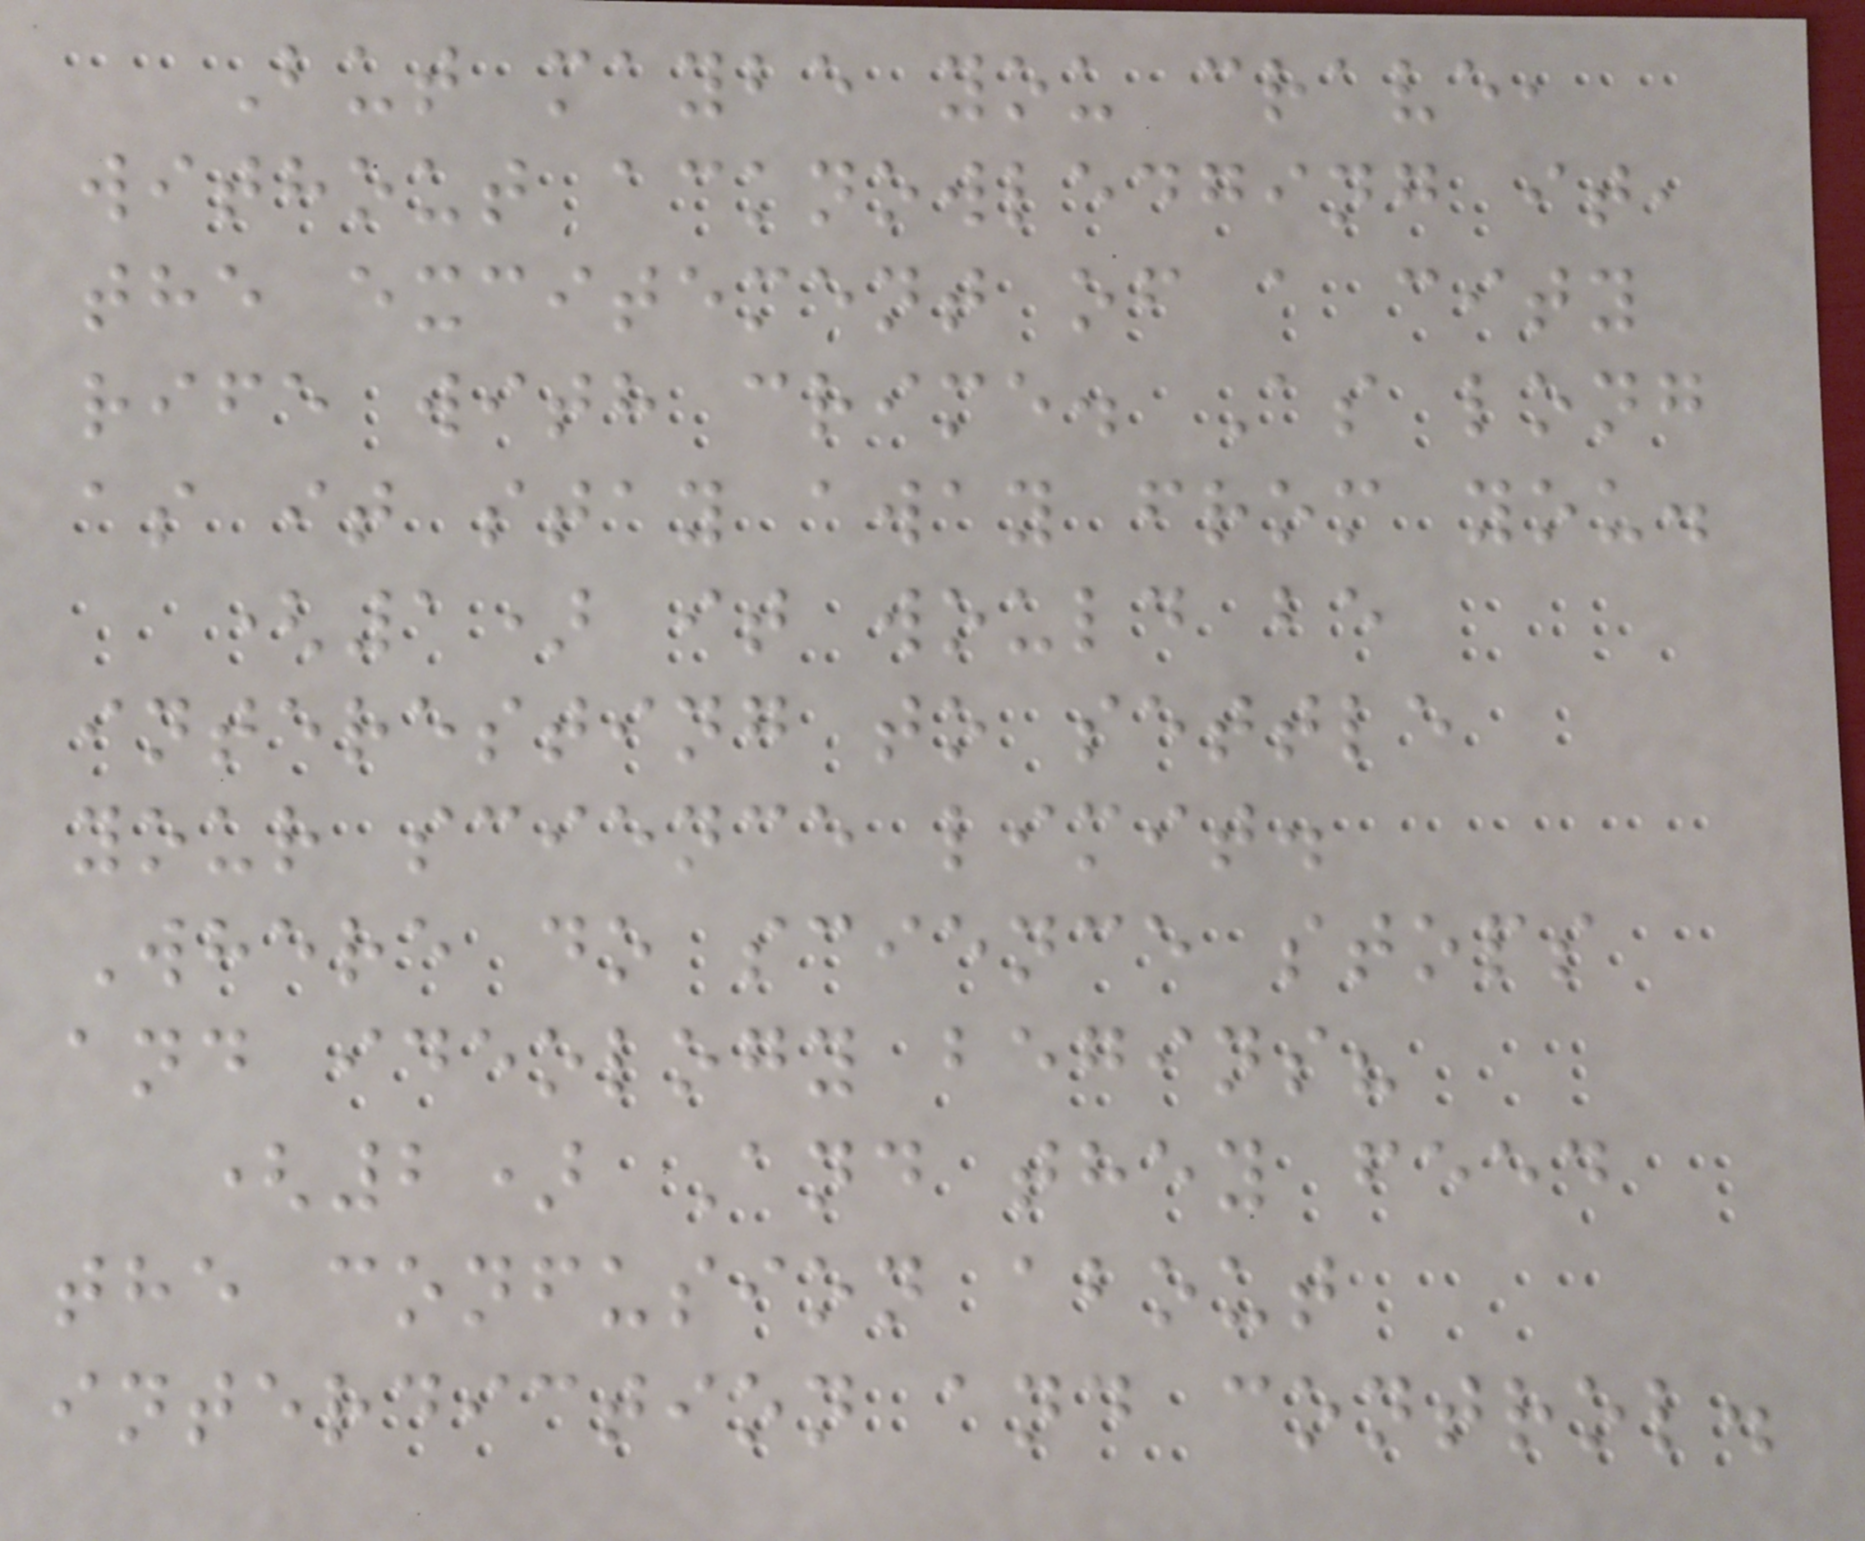But maybe you crave,
without acknowledging it,
the excitement of a city
rife with crime. As long
as it stay away from you.
(1) it would be
interesting to settle
your science limit.
Where do science stops
and ideology begins?
(2) And they feed
the confusion about
interdiction and control.
